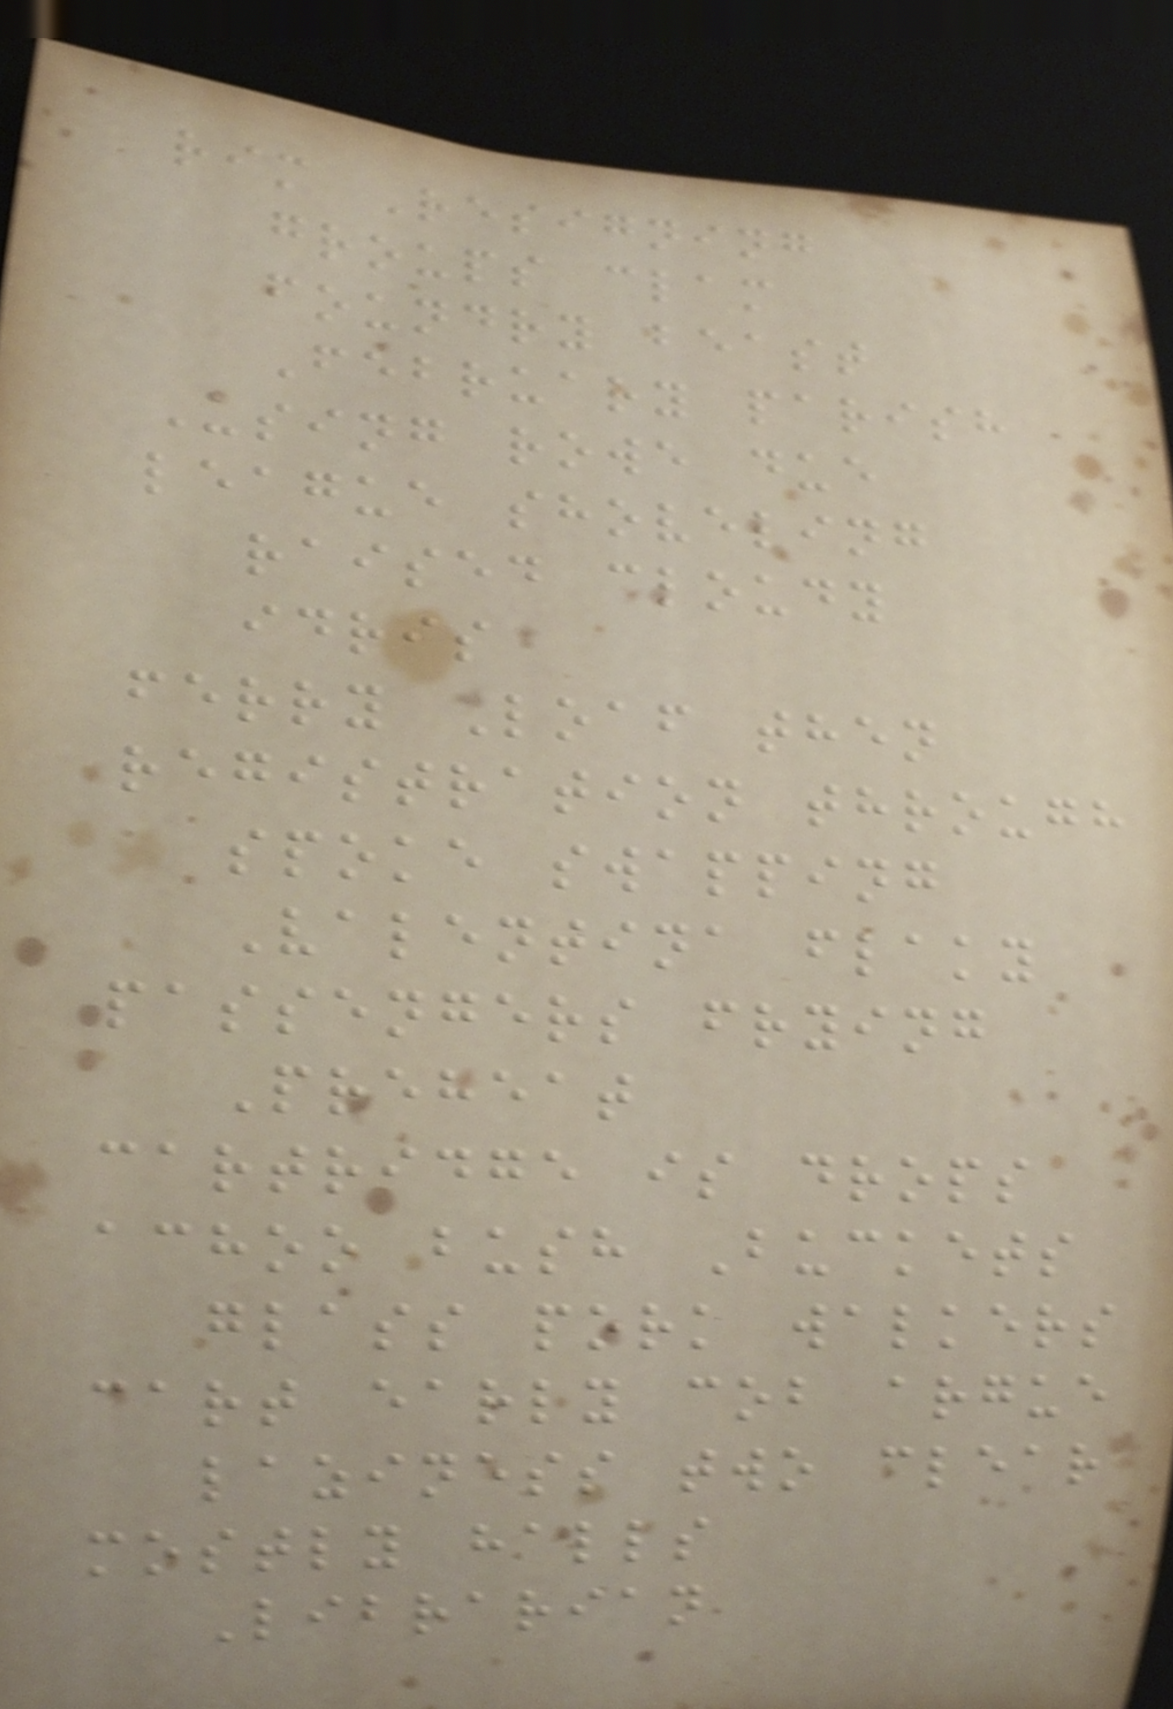rim Resigning
groups clam
foundry beast
February parish
Using rowe due
league shoveling
raised cloudy
idris
ferry Loaf then
registration through
spoke swapping
Valentina flaky
passengers frying
Preheat
cartridge is drops
achoo bush Buckets
glass pork walkers
cart early cob argue
laziness two clear
mostly halls
Librarian
